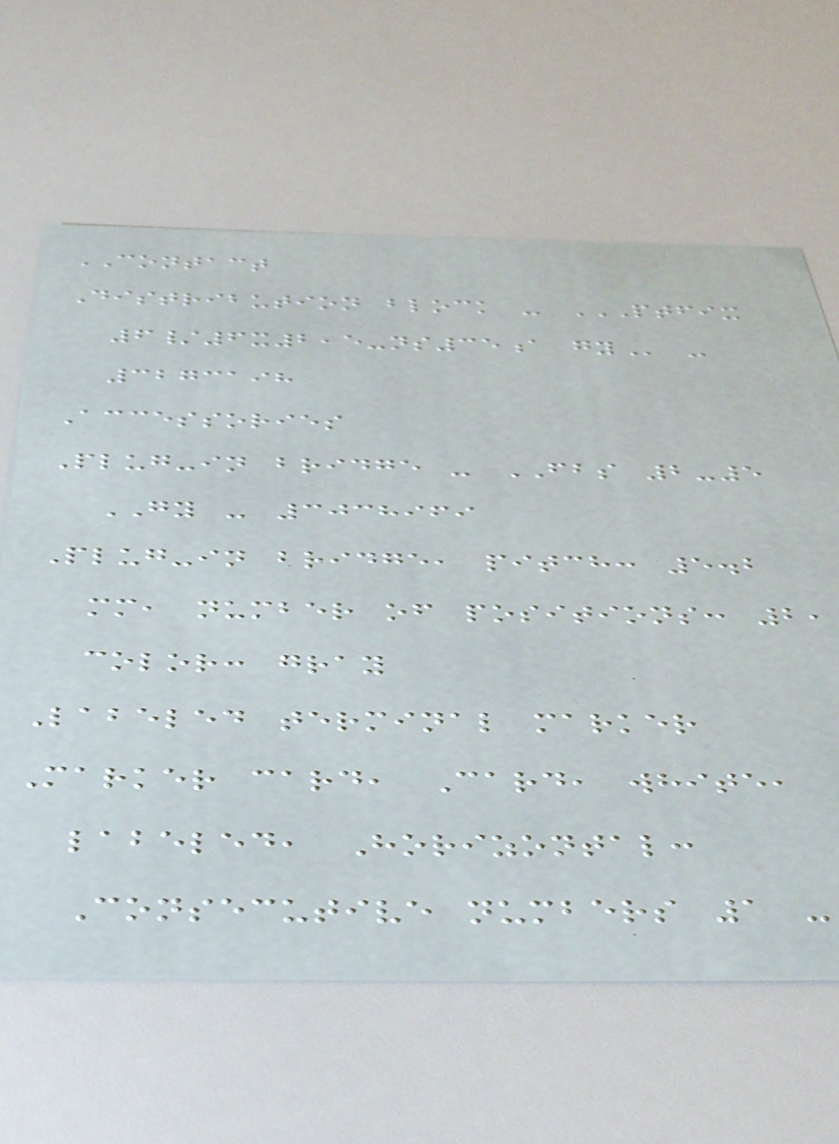CONTACT
Distribution block - PTFIX
6/6X2,5-NS35A GY -
3273198
Accessories
Plug-in bridge - FBS 2-5
GY - 3038969
Plug-in bridge, pitch: 5.2
mm, number of positions: 2,
color: gray
Labeled terminal marker
Marker card, Card, white,
labeled, Horizontal:
Consecutive numbers 1 -
